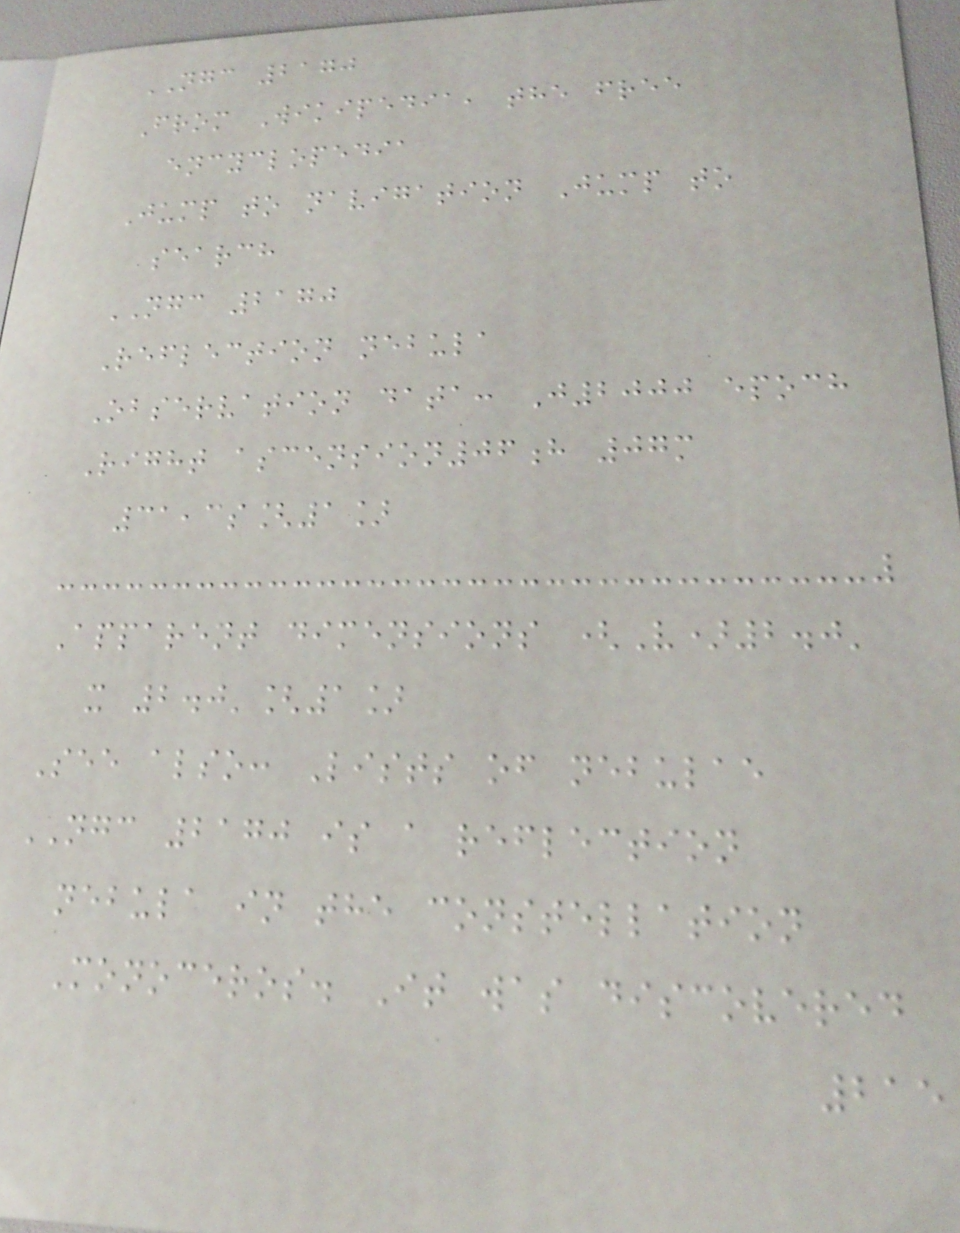NGC 2170
From Wikipedia, the free
encyclopedia
Jump to navigation Jump to
search
NGC 2170
Reflection nebula
Observation data: J2000 epoch
Right ascension06h 07m
31,3s[1]
Apparent dimensions (V)2.0'
x 2.0'[1]
See also: Lists of nebulae
NGC 2170 is a reflection
nebula in the constellation
Monoceros. It was discovered
215
